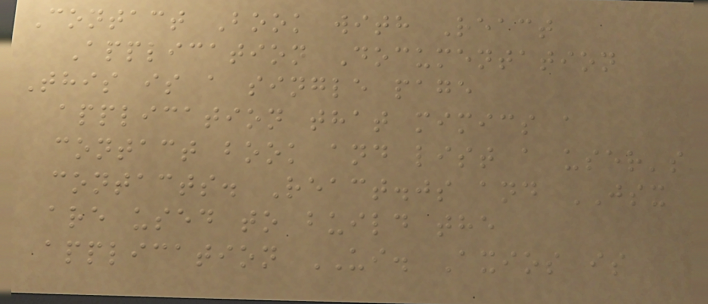Contact Book with React
Application Documentation
This is a single page
application that mimics a
contact book and list a user's
contacts. React.js and JSX
are used to build the
application UI. Axios is
